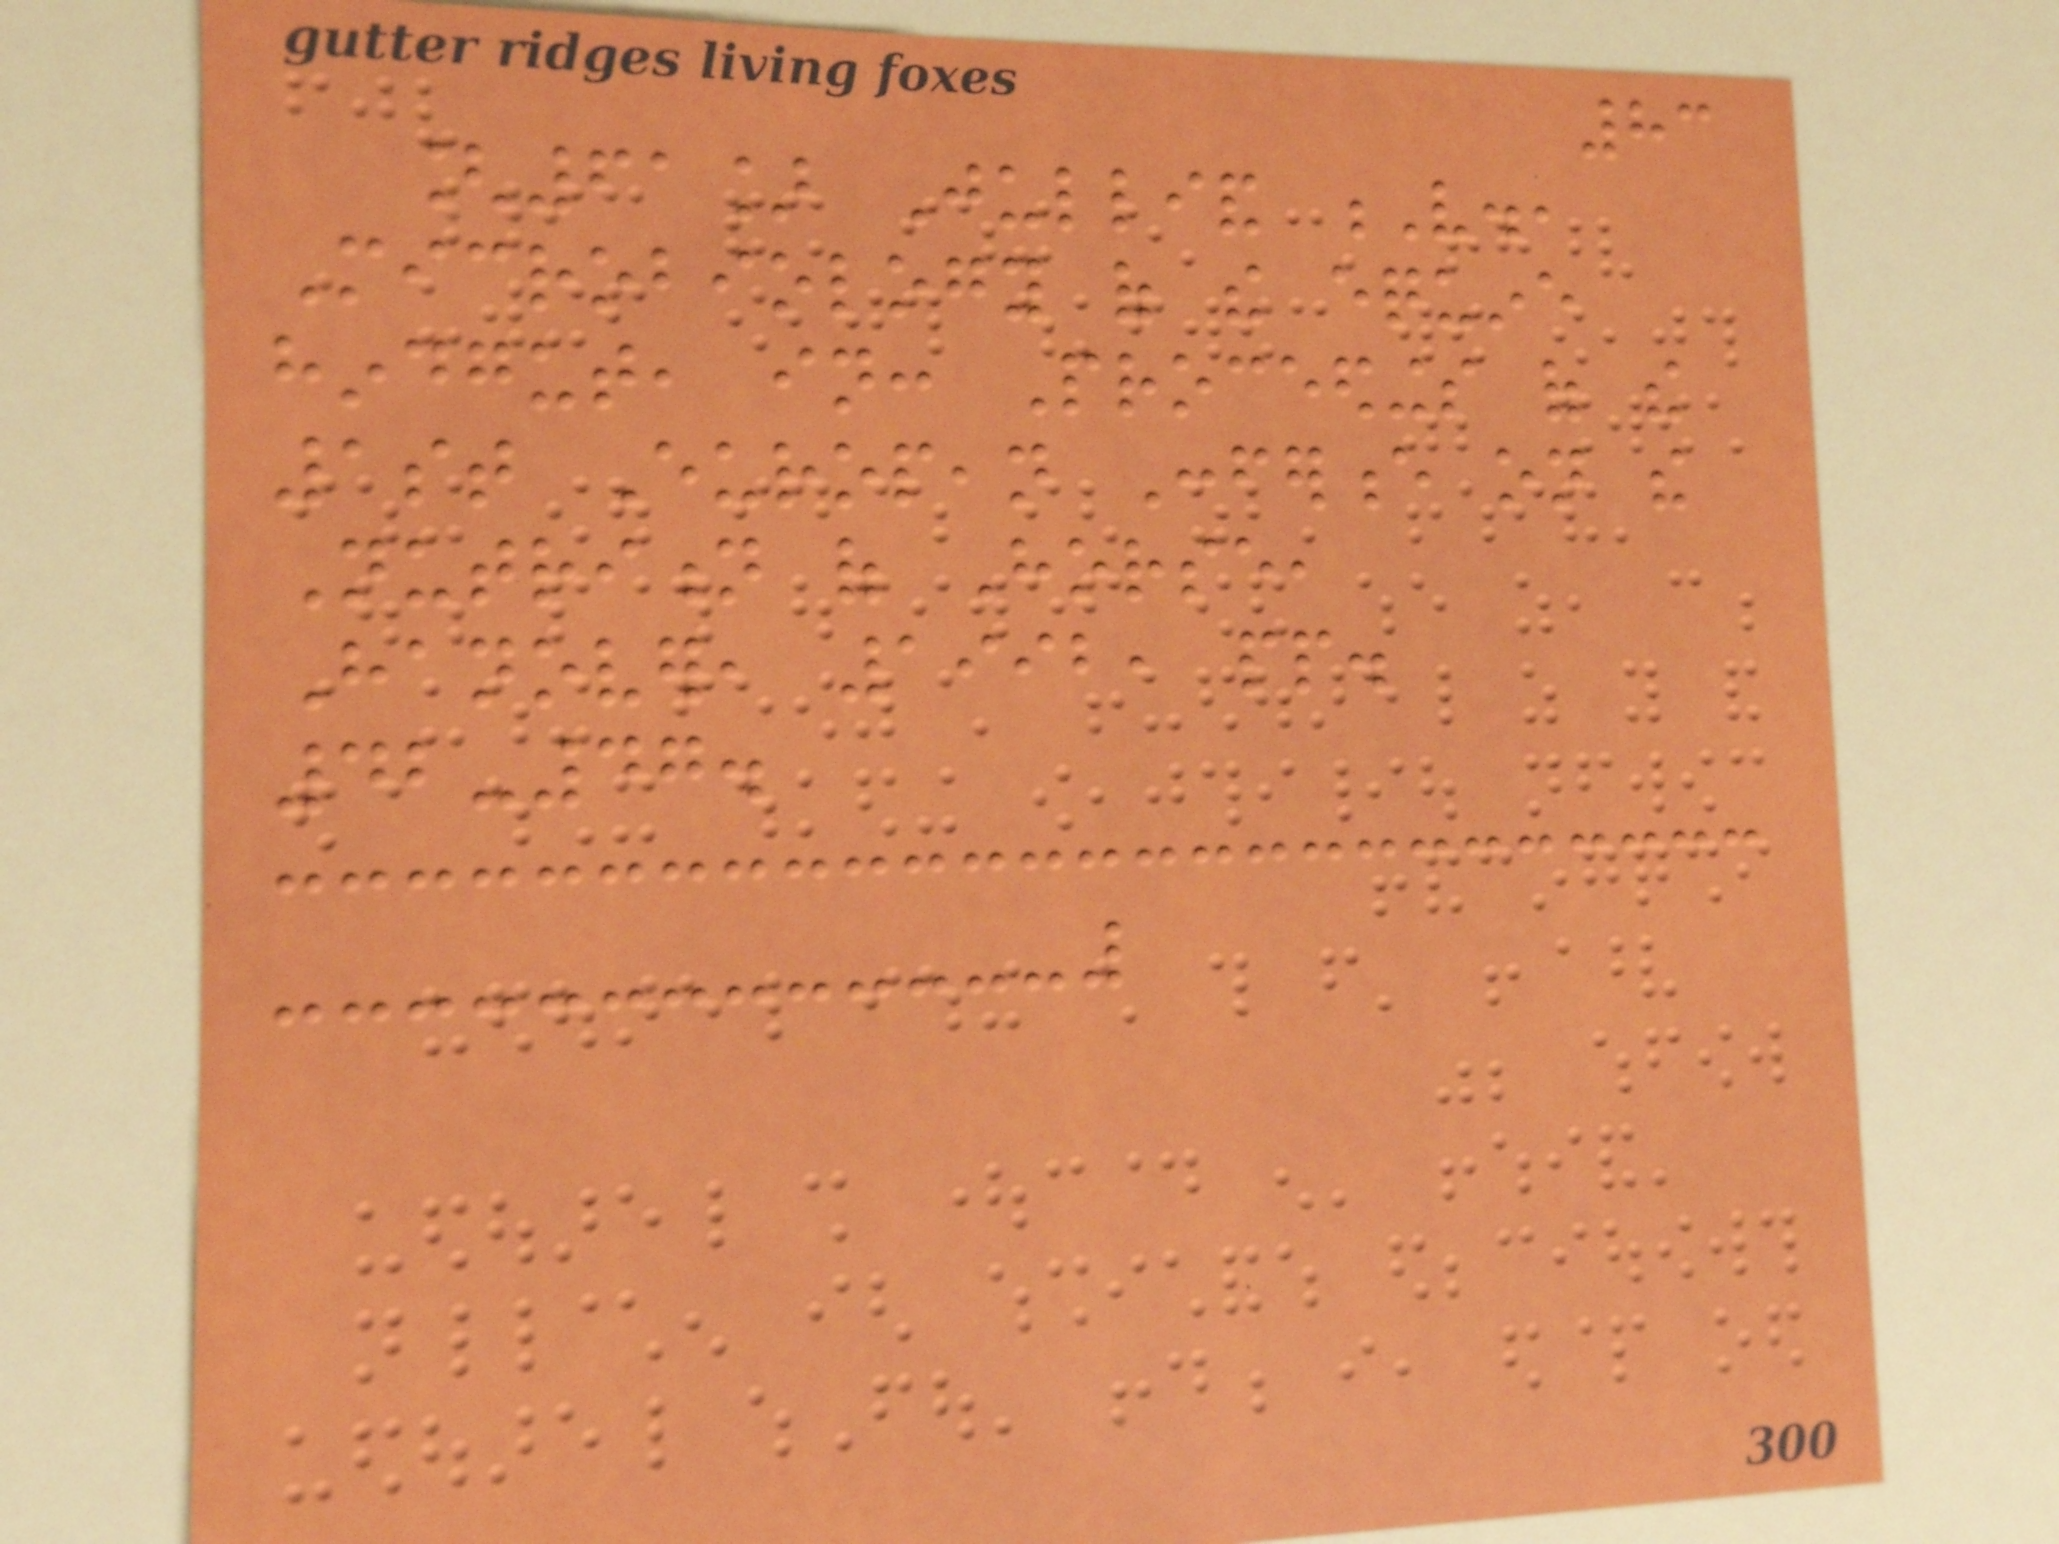83
[61] Julliand V.,
Microbiology of the equine
hindgut, in: Proceedings of the
1st European Conference on the
Nutrition of Horse,
Hanover, 1992, pp.
42-47.
